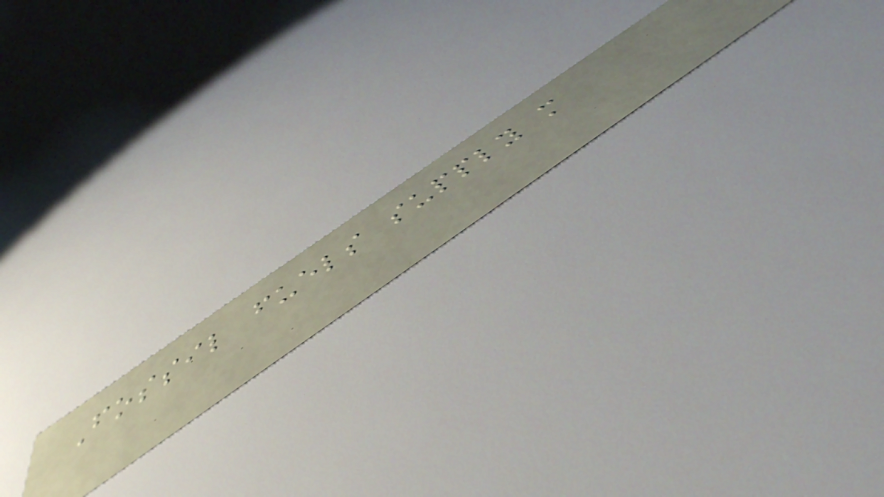Fossil fuels supply more
